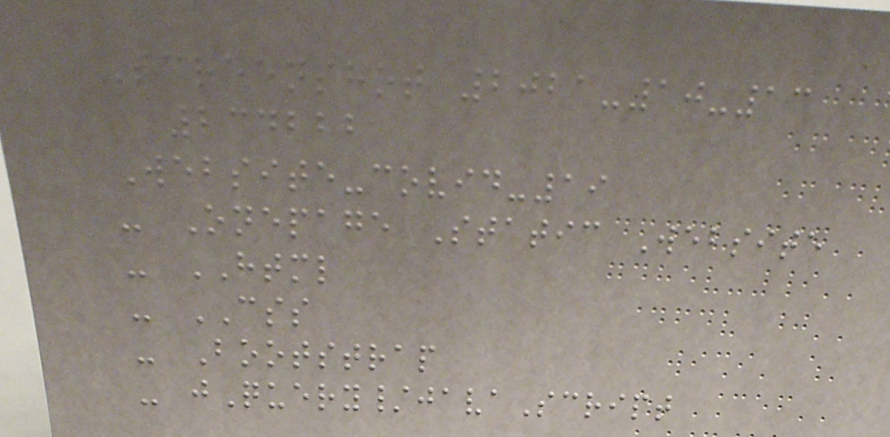Screenshot 2021-10-13
234222
Website-covid-19
- Onepage Static Website
- HTML
- CSS
- Bootstrap
- jQuery/javaScript
